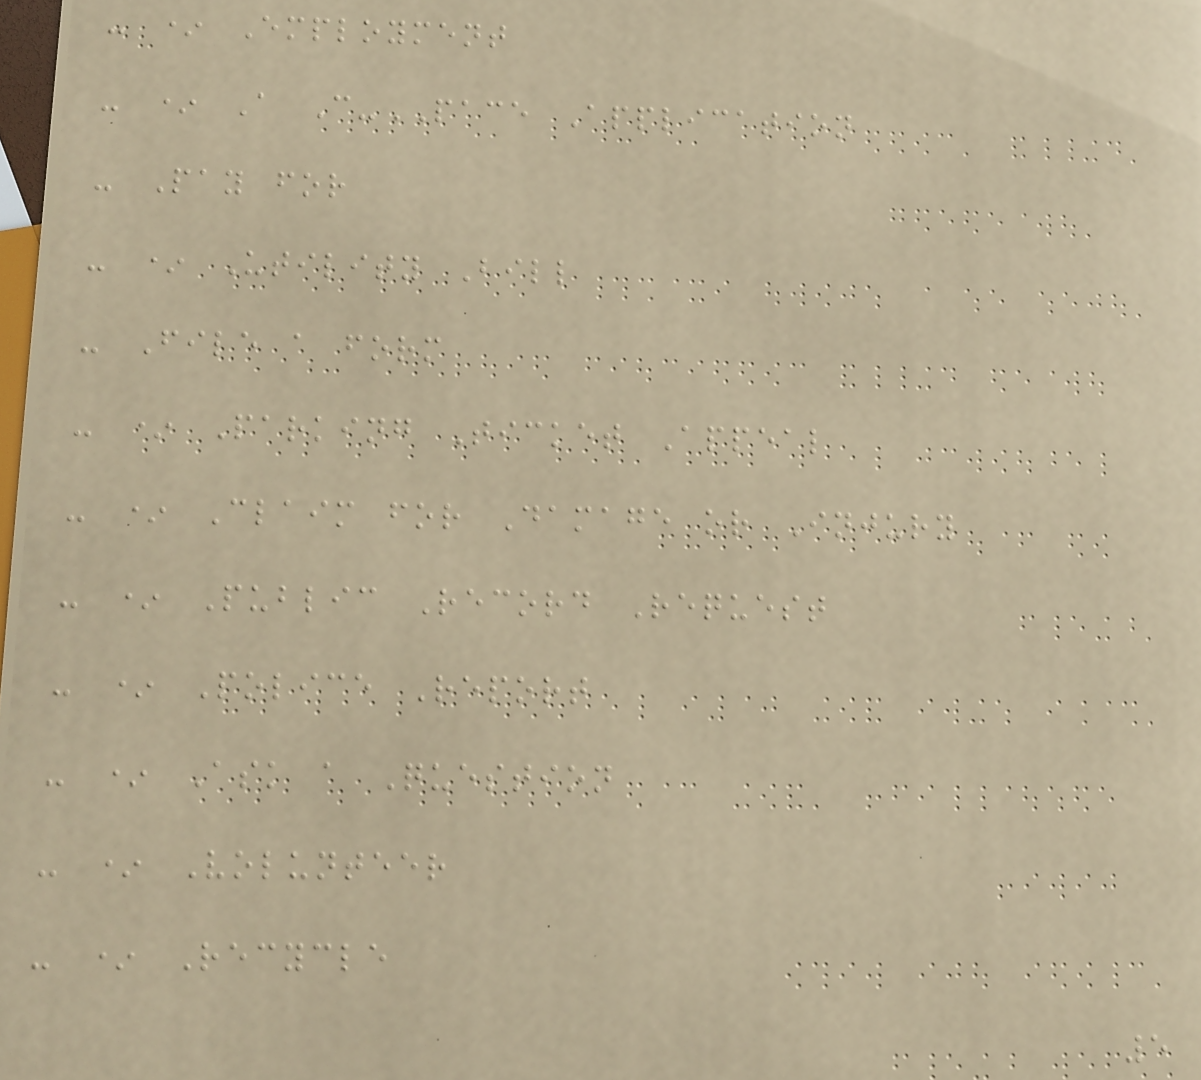- * Employment
- * A C-PACE Application
- Pay for
- * Utility Bill
- File a form
- * Parking Ticket Appeal
- * Claim for Damage or Injury
- * Public Record Request
- * Police Report
- * Ask a Question
- * Volunteer
- * Recycle
5
